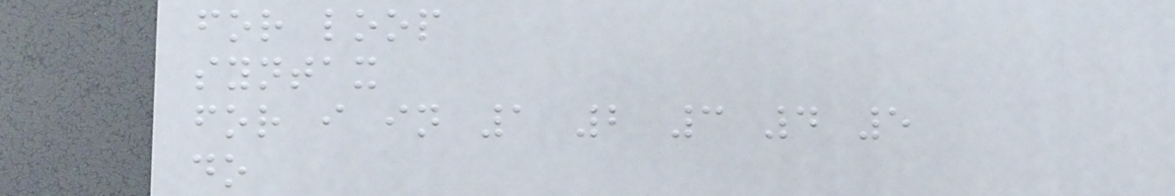for loop
syntax
for i in 1 2 3 4 5
do
